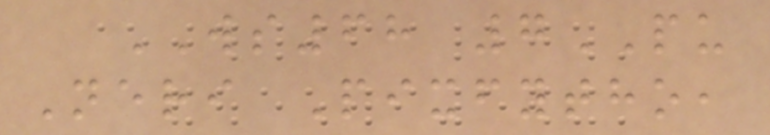WS68 7PU
Neri Pixfytho,
